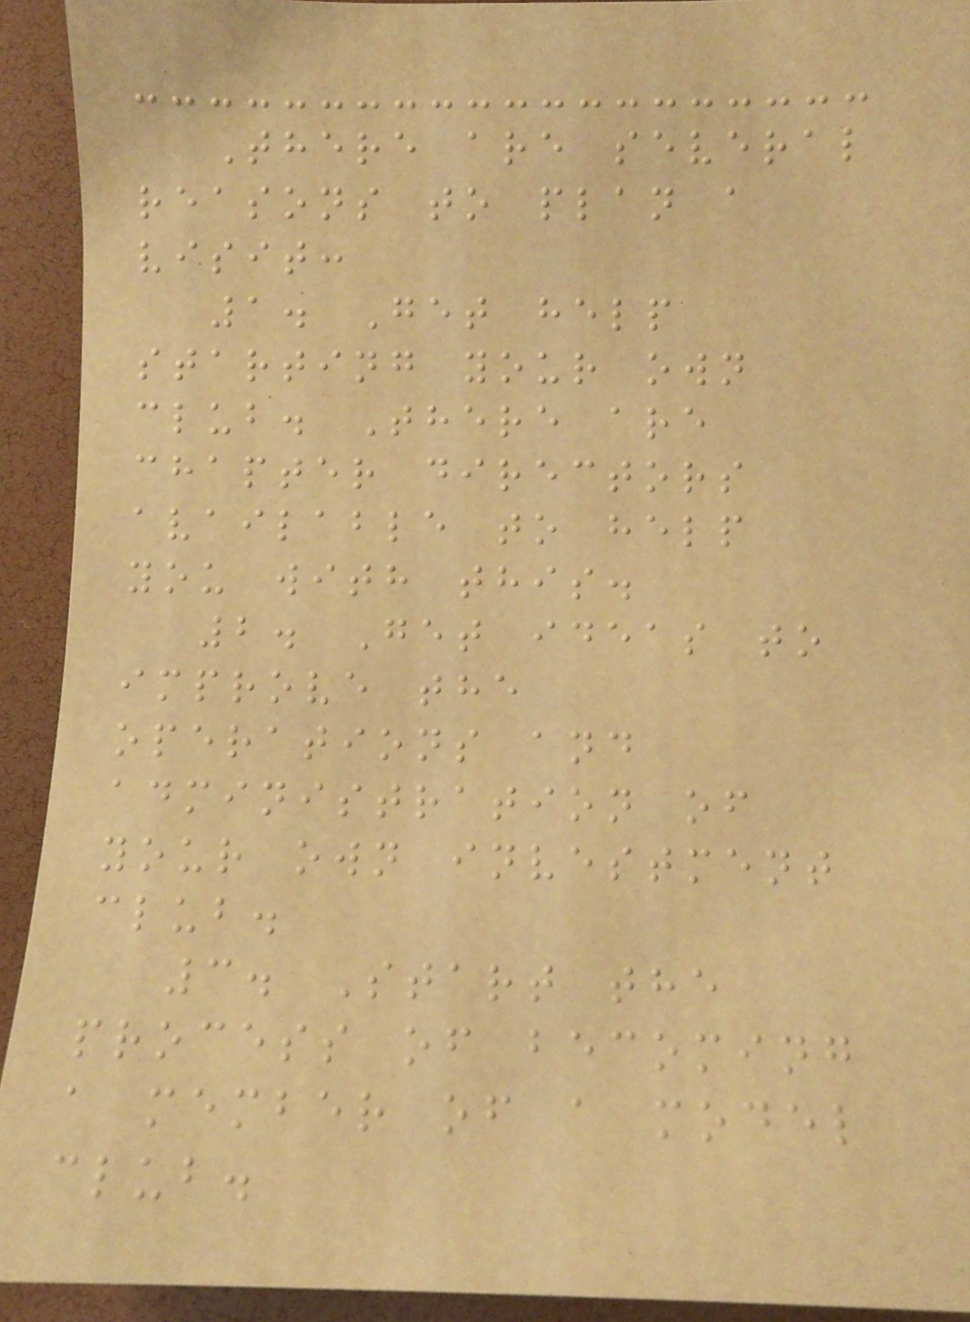There are several
reasons to plan a
visit:
1. Get help
starting your own
club. There are
chapter directors
available to help
you with this.
2. Get ideas to
improve the
operations and
administration of
your own investment
club.
3. Start the
process of becoming
a member of a model
club.
